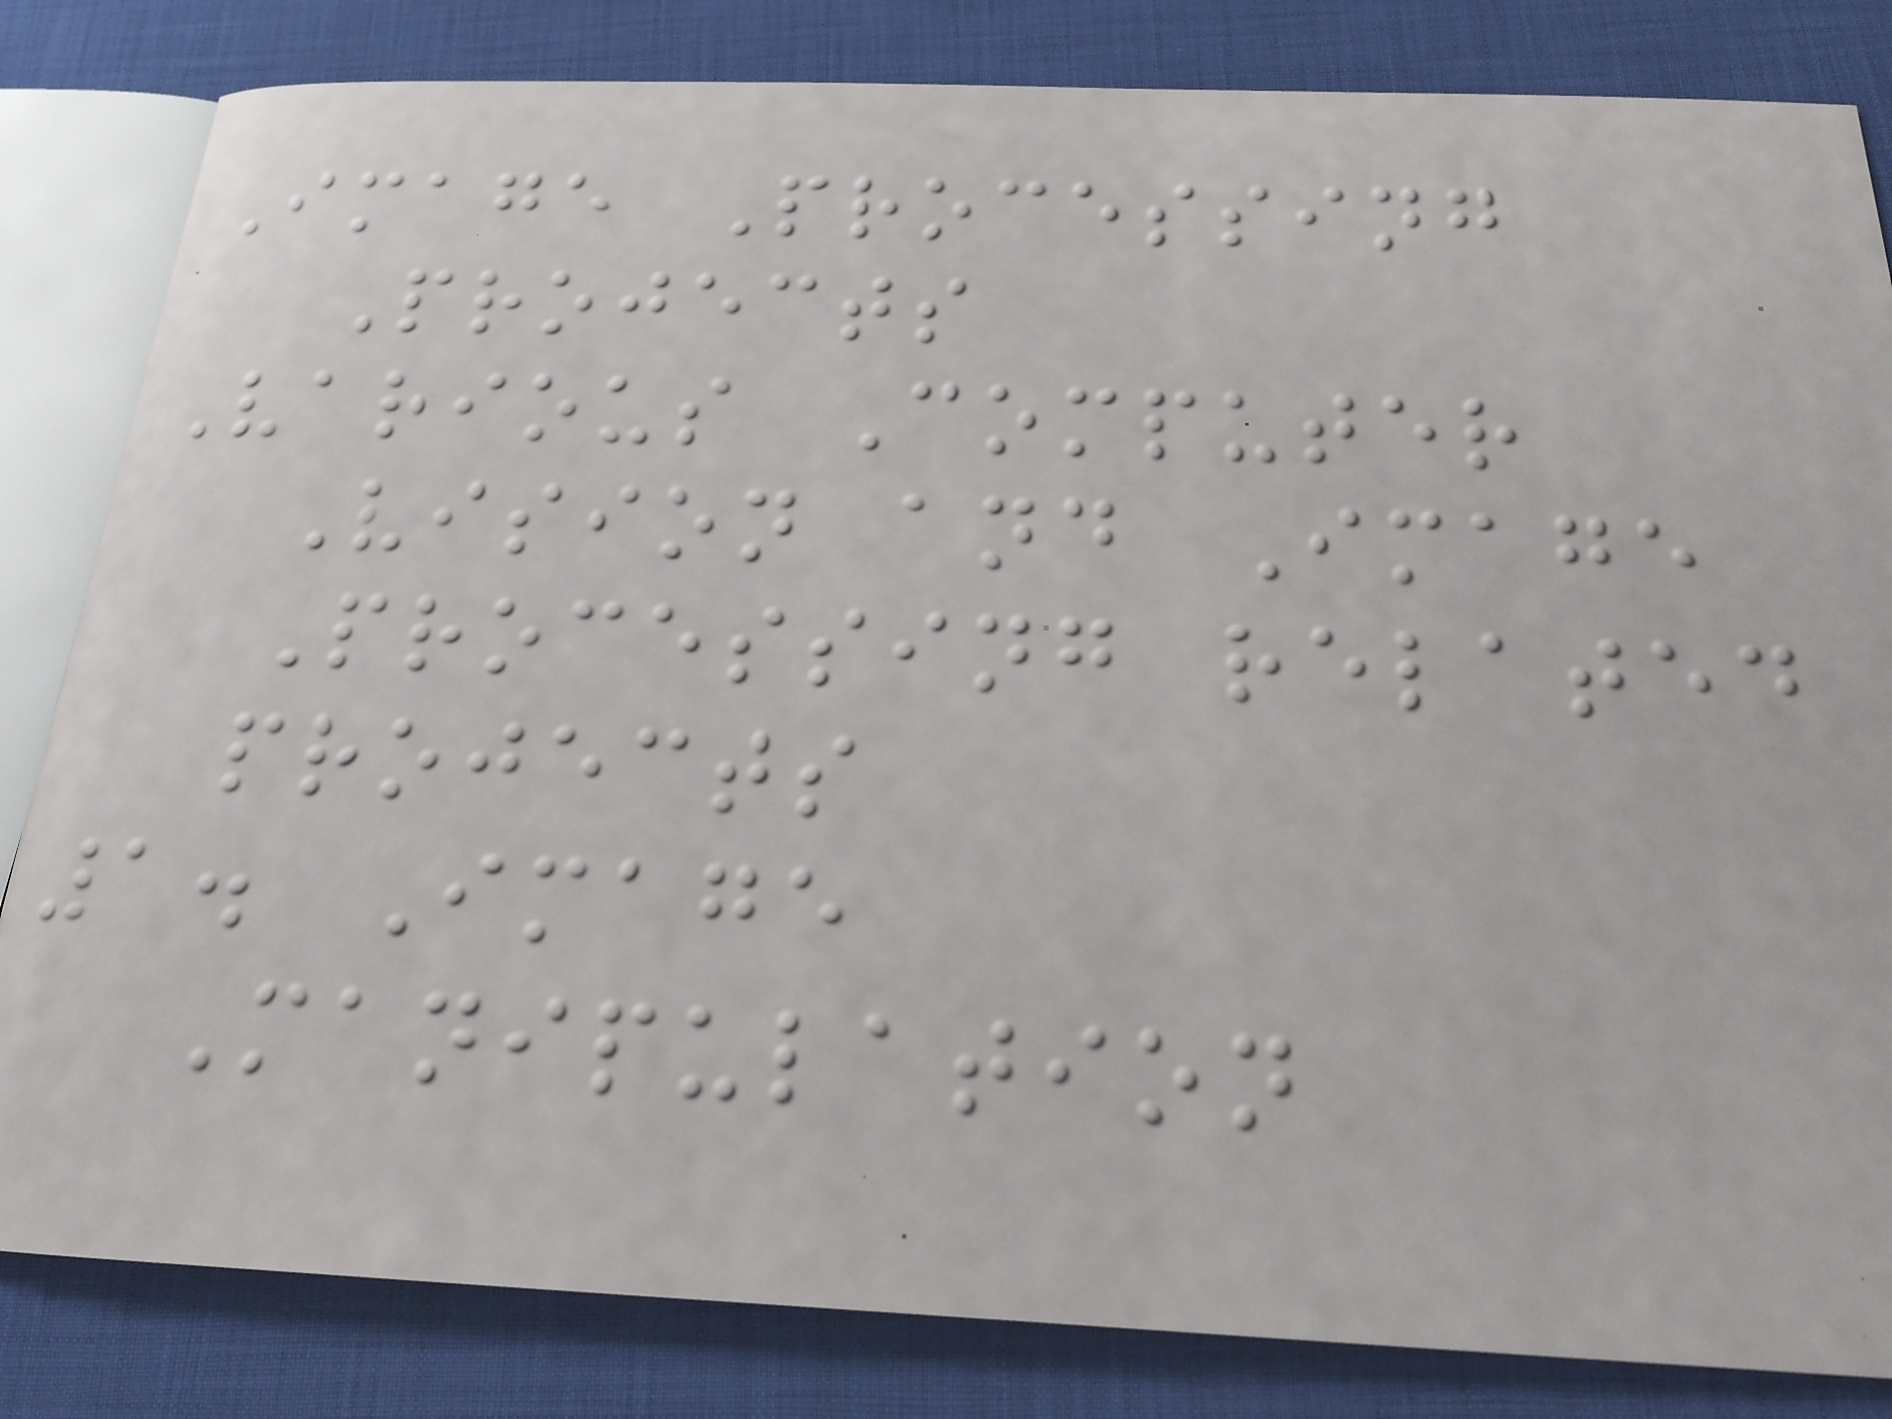Image Processing
Projects
Various Computer
Vision and Image
Processing related
projects
1. Image
Manipulation
